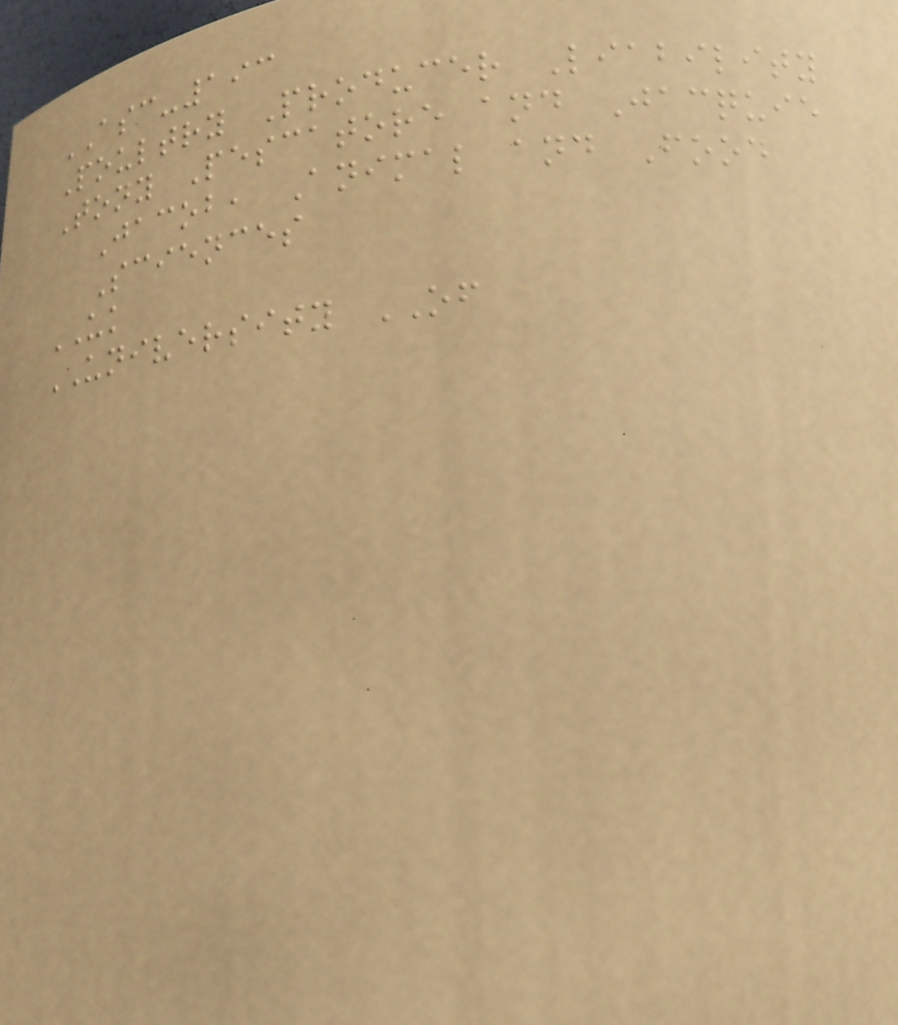ASC-193
Poultry Producer Liability
Tony Pescatore and Jacquie
Jacob, Animal and Food
Sciences
UK
UNIVERSITY OF
